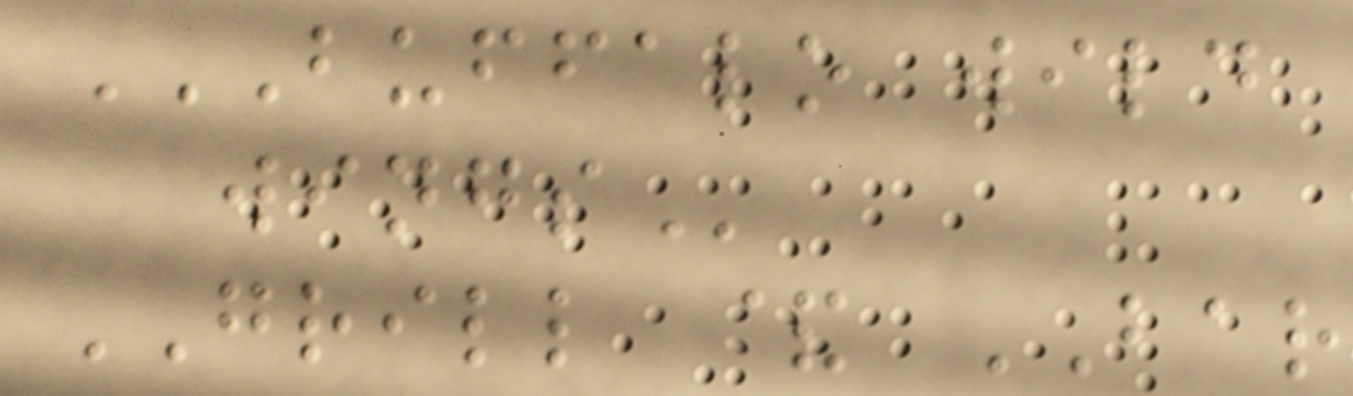BUFFALO WILD
WINGS
GRILL & BAR
